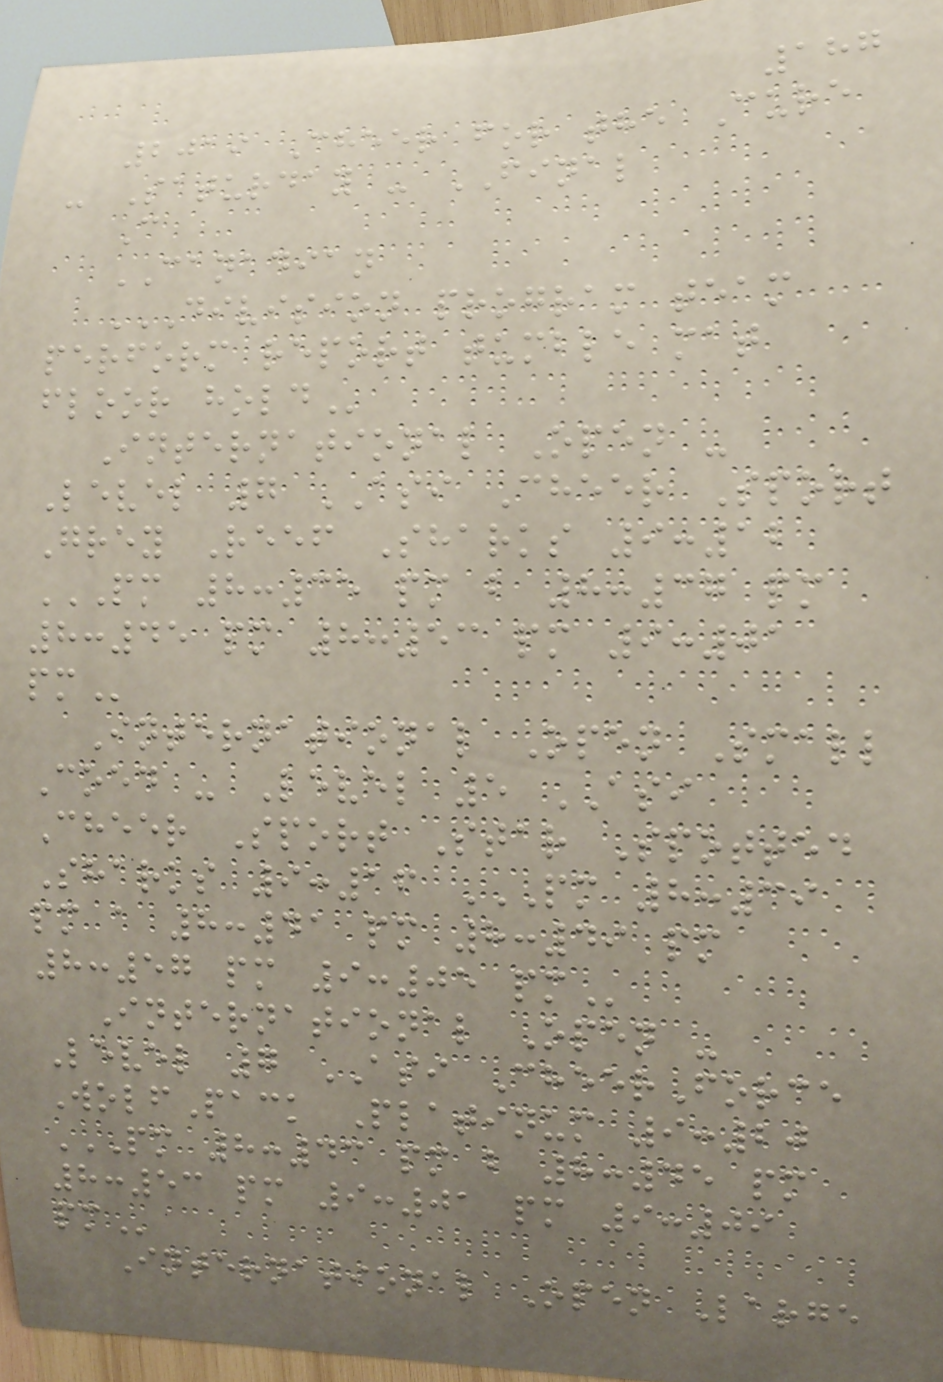187
2019 Cheer for the Cure
- Saturday - FINAL
C
CANADIAN
DIVISION PROGRAM TEAM
PERFORM REPORT TUMBLE MAT
FLOOR HOLD
International Open -
Level 7 ASI Cheer Sport
Grey Reef Sharks 9:12
PM 8:35 PM B 8:37 PM
8:45 PM 8:53 PM 9:01
PM
International Open Small
Coed - Level 5 ASI
Cheer Sport Star Spotted
Sharks 9:16 PM 8:39
PM A 8:41 PM 8:49 PM
8:57 PM 9:05 PM
International Open -
Level 7 ASI CheerForce
WolfPack Platinum 9:20
PM 8:43 PM B 8:45 PM
8:53 PM 9:01 PM 9:09
PM
International Open Large
